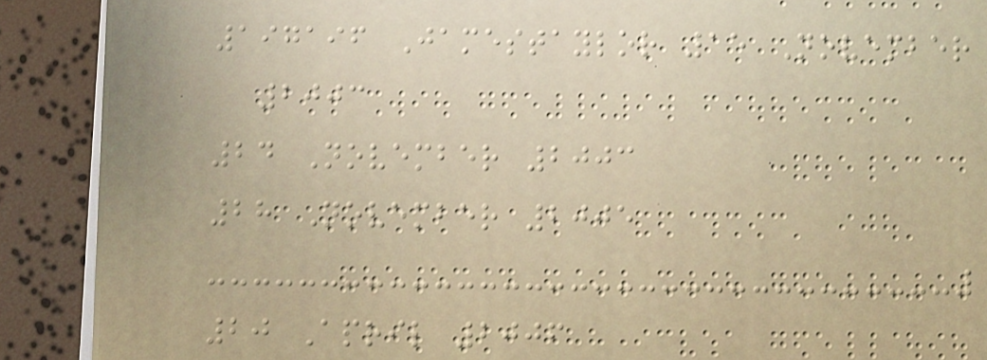197196 Jamestaylor 15 November
2003
24 November 2003
28 November 2005
20 April 2006
